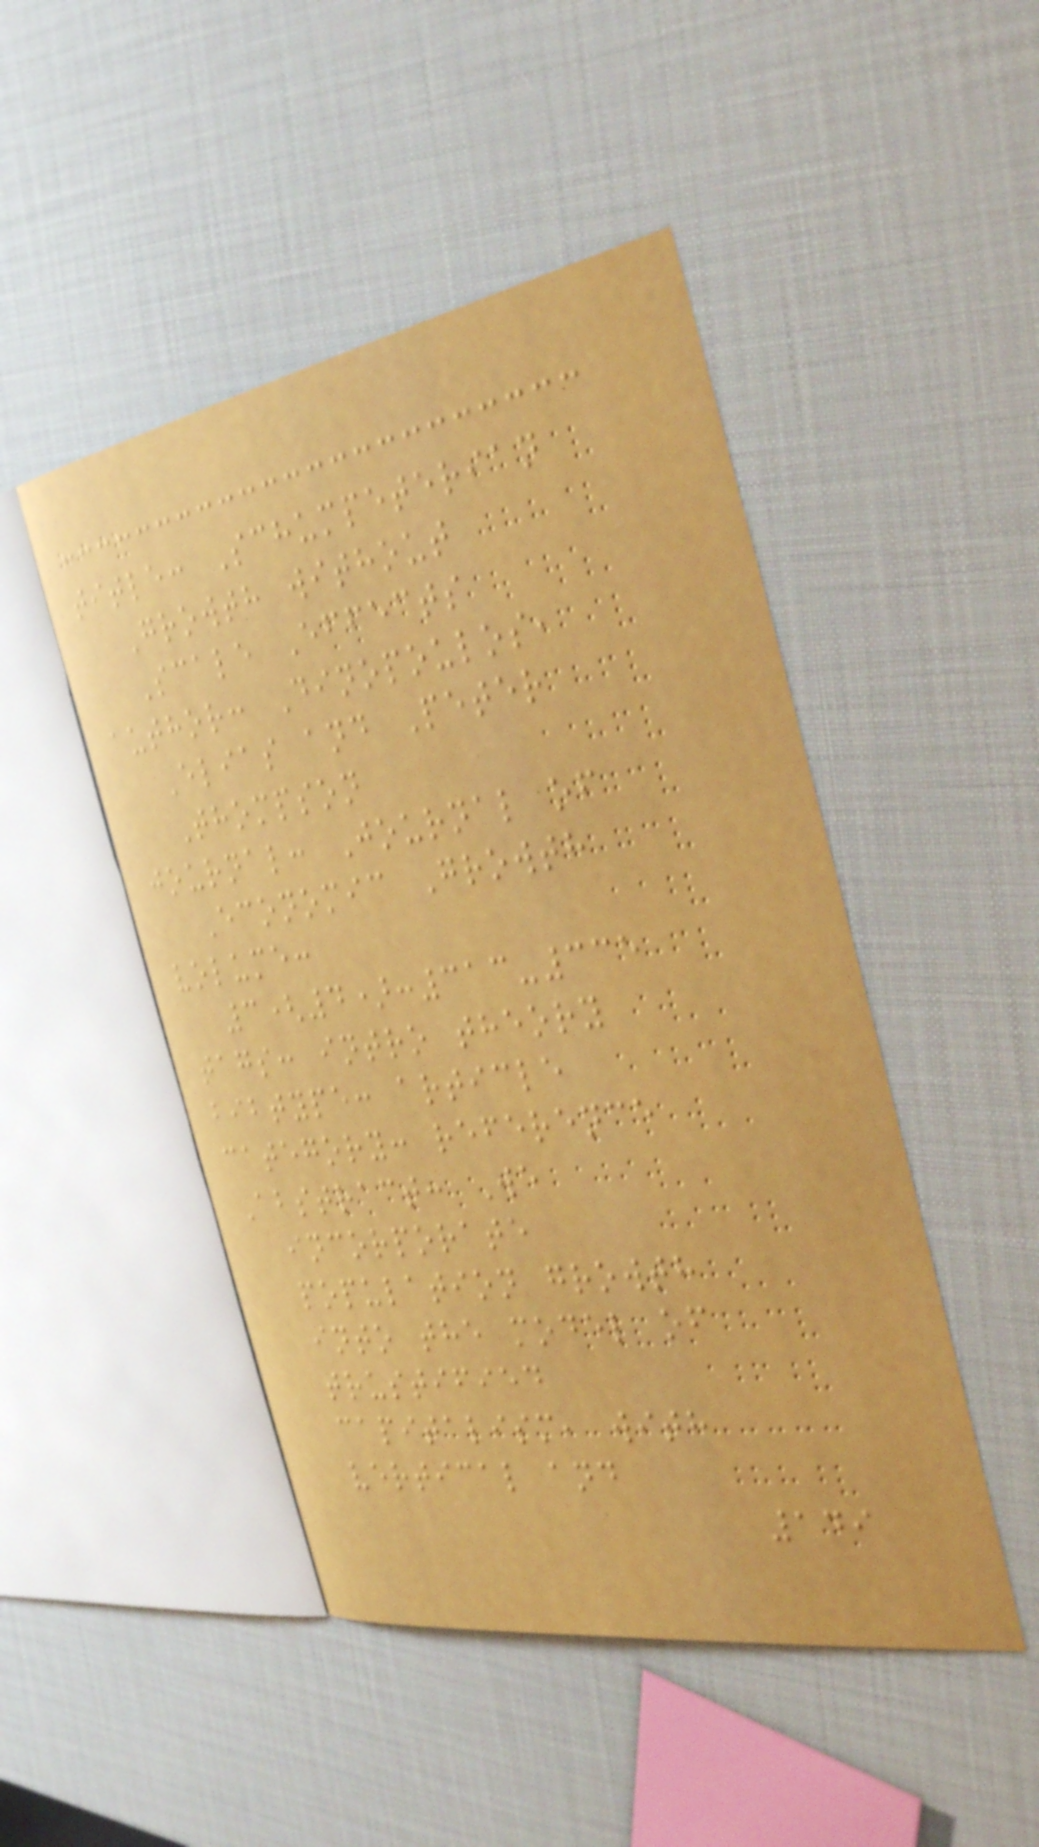title: Schumpeterian
Growth without
Scale Effects
author: Dinopoulos,
Elias and Peter
Thompson
journal: Journal of
Economic Growth
volume:
3(4):313-335
tags: intro theory
bibtype: article
category: reference
Abstract: We
incorporate
population growth
into the model of
trustified
capitalism, with
vertical and
149
